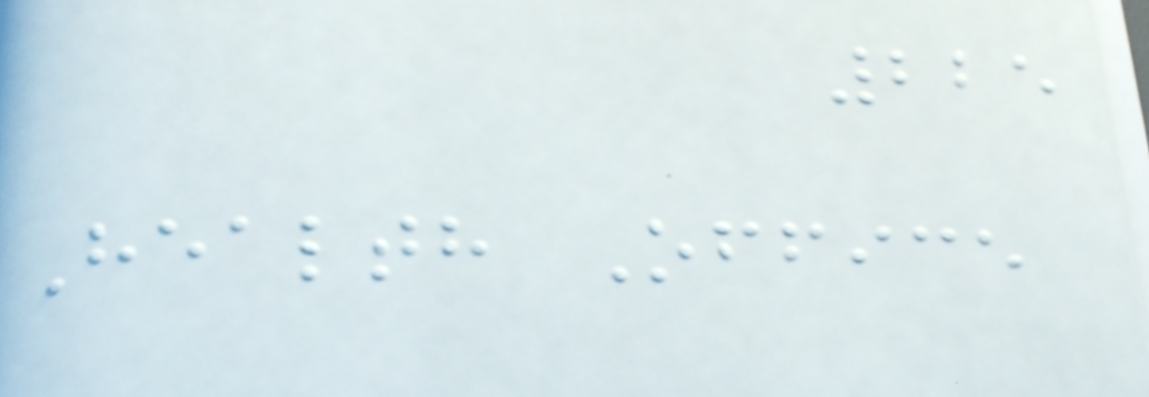225
Health Office
